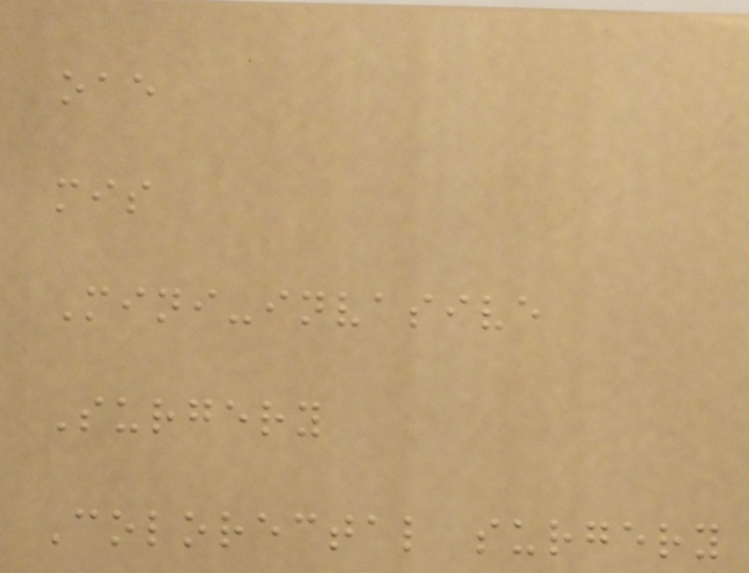oae
mis
Mini-invasive
Surgery
Colorectal surgery
